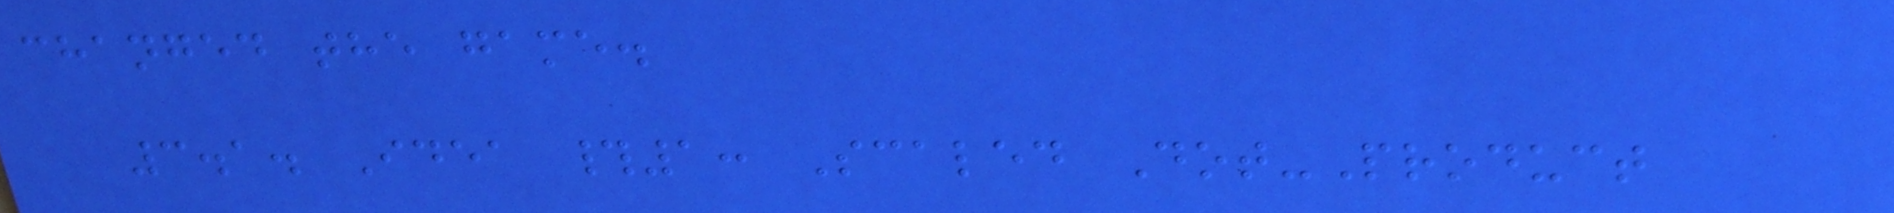changed the game.
3.1. Idea #1: Scaled Dot-Product
